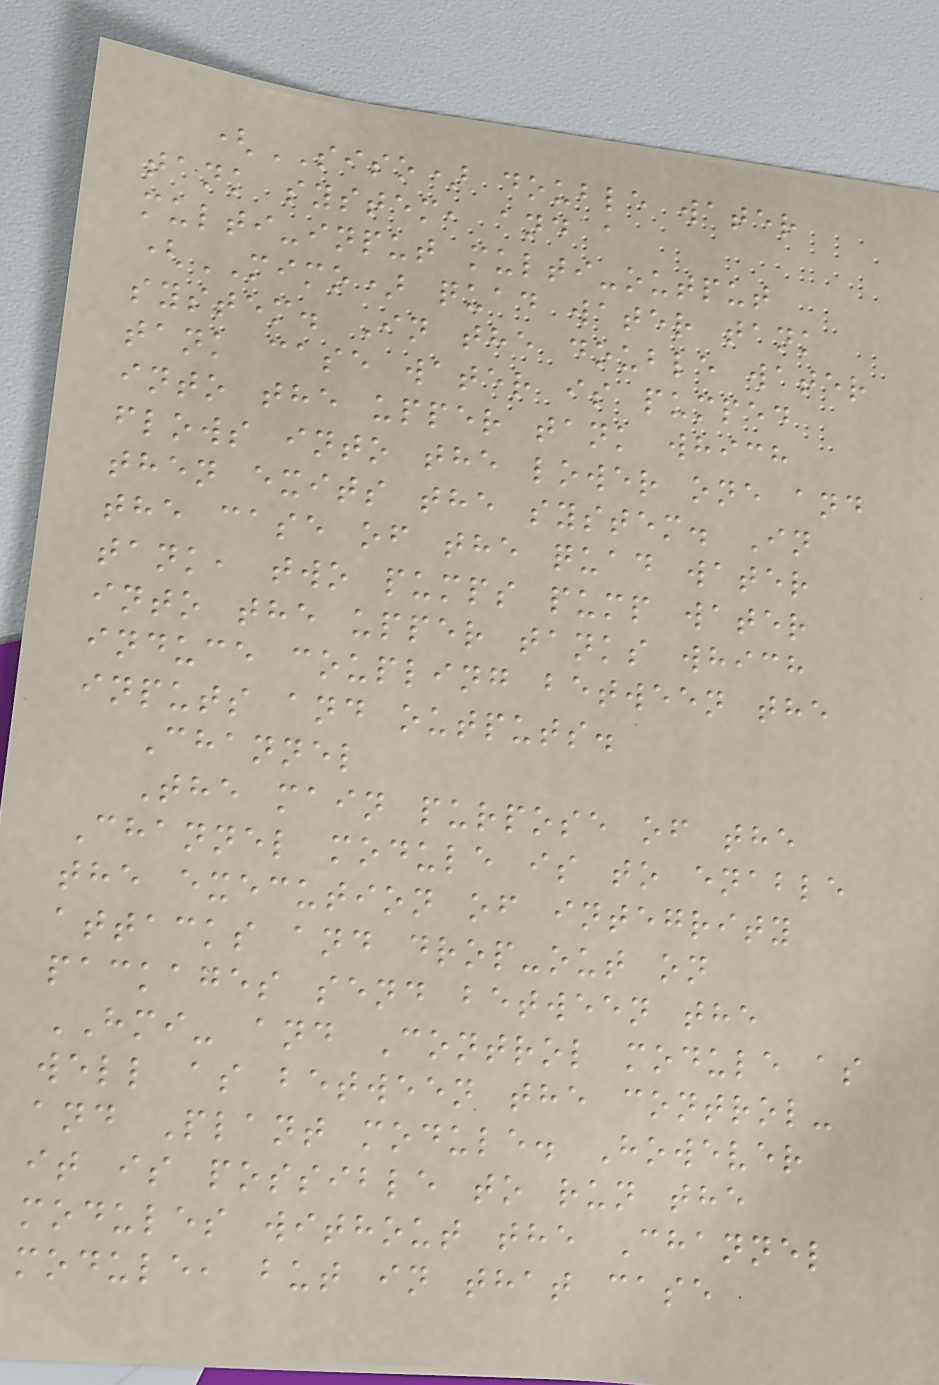(SISO) double water
tank system, and a
multi-input multi-output
(MIMO) quad water tank
system. In the double water
tank case water is pumped
into the upper tank which
flows into the lower one and
then exits the system. In
the case of the quad water
tank, two pumps pump water
into the upper tanks which
induce coupling between the
inputs and outputs.
Channel
The main purpose of the
Channel module is to enable
the execution of integrity
attacks and drop-out on
packages send between the
HMI- and Control module as
well as between the control-
and Plant module. However
it is possible to run the
modules without the Channel
module, but in that case
